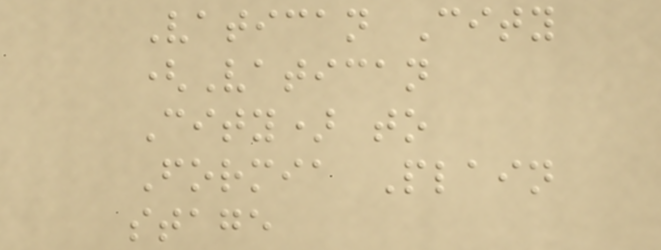Vatican City
(Vatican
City) to
Formia Plain
stage
